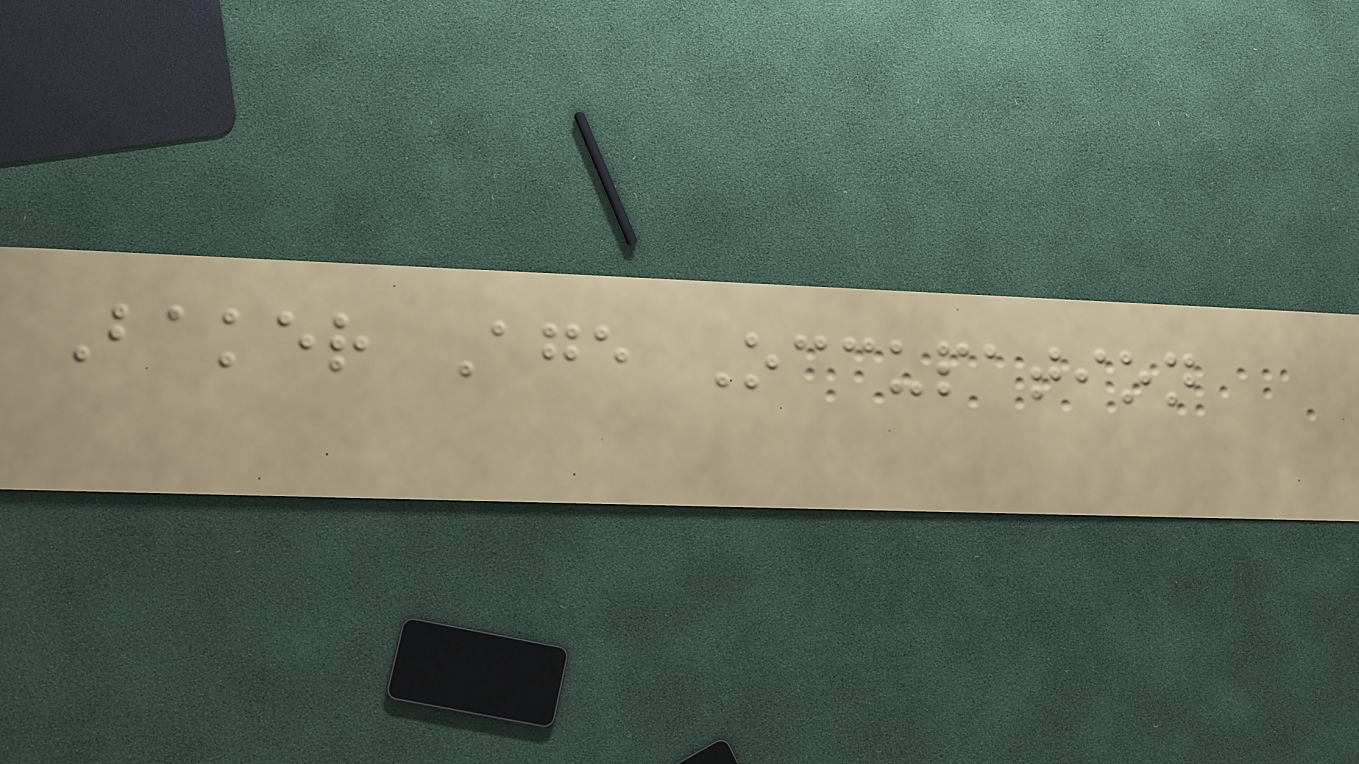Baker Age Occupation
